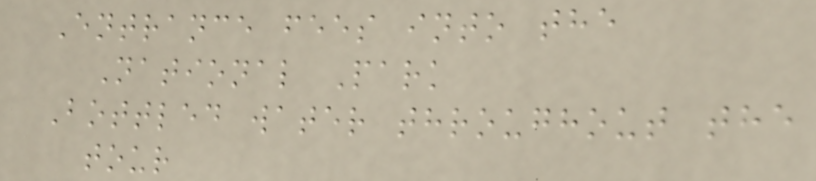Entrance fees into the
National Park
Bottled water throughout the
tour
